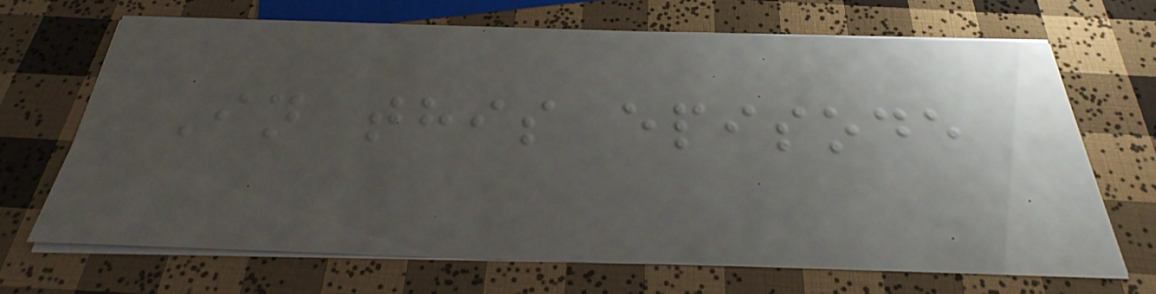In this episode
